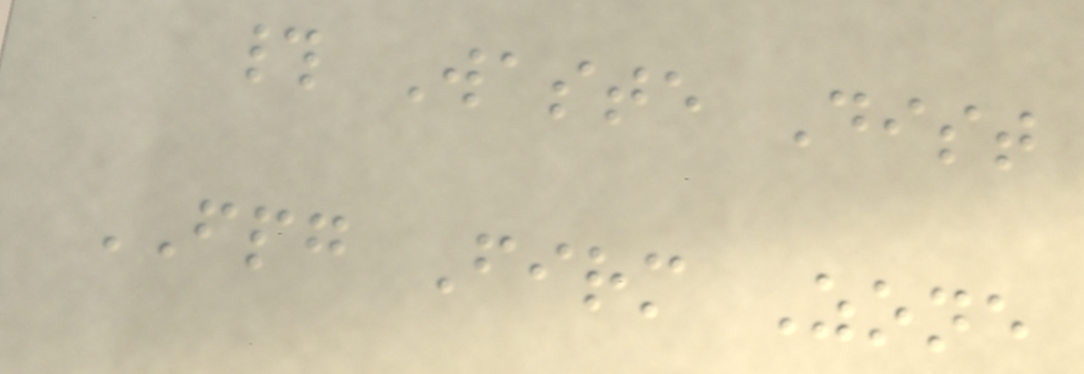# Waste Dist
FPG Firm Zone
